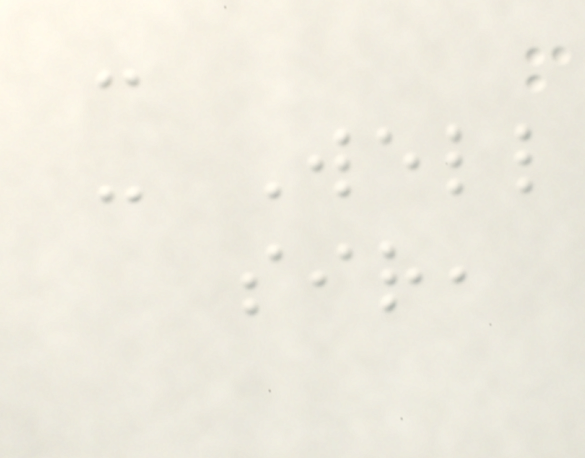-
- Well
sir,
